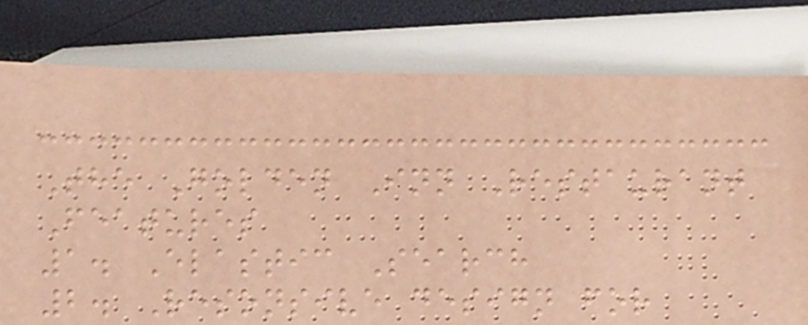The Golden Inn Restaurant
Features
1. Elastic Search
2. Resonsive design for
